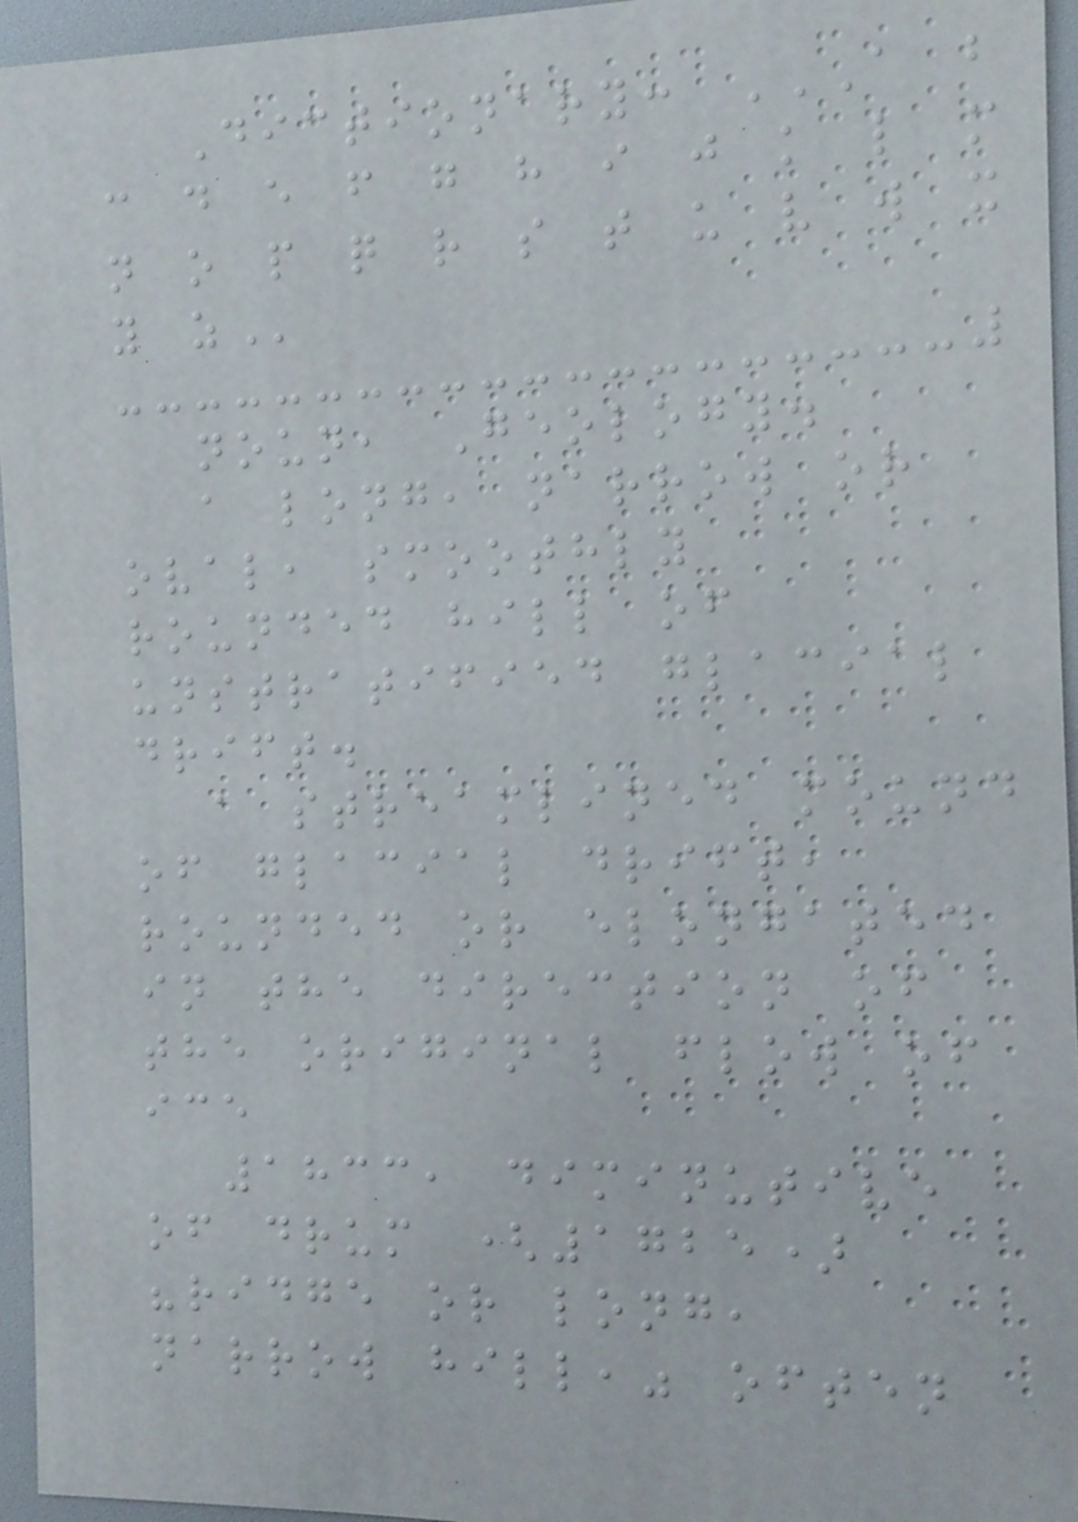Dictionary: A B
C D E F G H I J K L M
N O P Q R S T U V W X
Y Z
noun, Geology.
a long, narrow or
oval, smoothly
rounded hill of
unstratified glacial
drift.
a streamlined mound
of glacial drift,
rounded or elongated
in the direction of
the original flow of
ice
1833, diminutive
of drum (1725)
"ridge or long,
narrow hill," often
